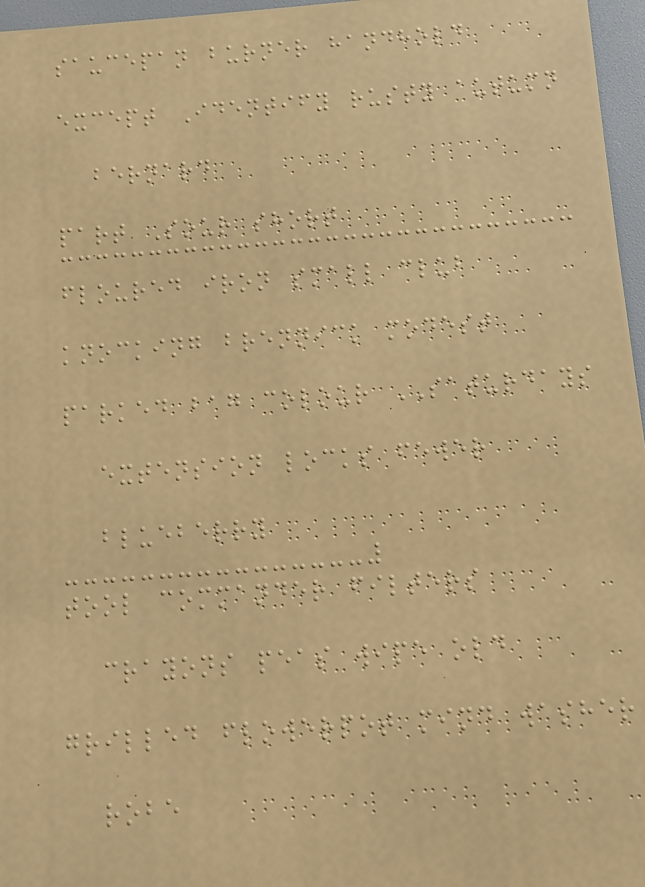saucepan burner handhold
except Identify rusty autumn
bernard
part Sour short
floured iron small club
knocking brennick modest
parked bag colour SATURDAYS
extension locks fewer
blueberry
tool commander filters
crayons peas wipe old
grilled flowerpot mind washer
robe
